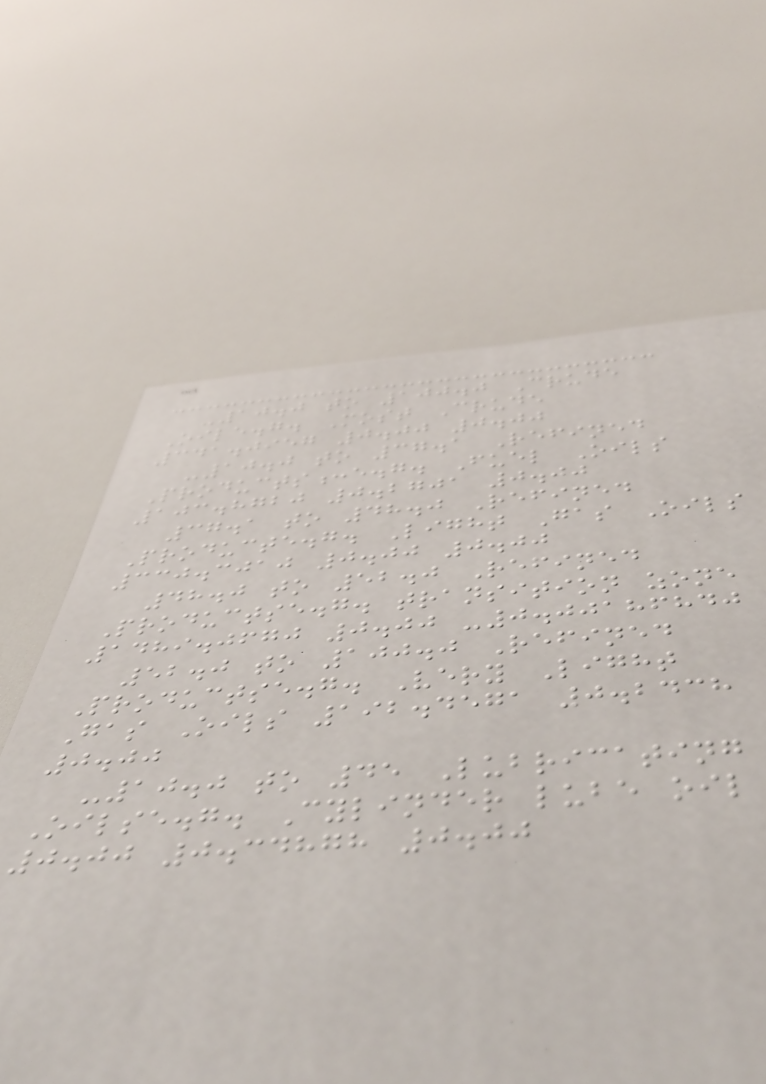-10.0 to 100.0 Crude
Oile.g. Most Crude
341.0957 0.00 0.00
-10.0 to 37.1 Refined
Products:e.g. Fuel Oils
103.8720 0.2701 0.00
37.1 to 48.0 Refined
Producte.g. Light Gas Oils
330.3010 0.00 0.00
48.0 to 52.0 Refined
Productse.g. transition zone
1489.0670 0.00 -0.00186840
52.0 to 100.0 Refined
Productse.g. Very Light
Gas Oils 192.4571 0.2438
0.00
-10.0 to 45 Lubricating
Oilse.g. Cylinder lube oil
0.00 0.34878 0.00
